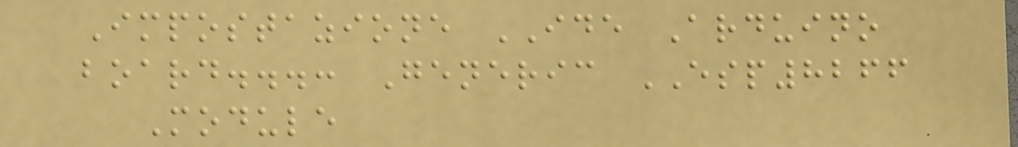Impostazione IDE Arduino
board...: Generic ESP8266
Module
